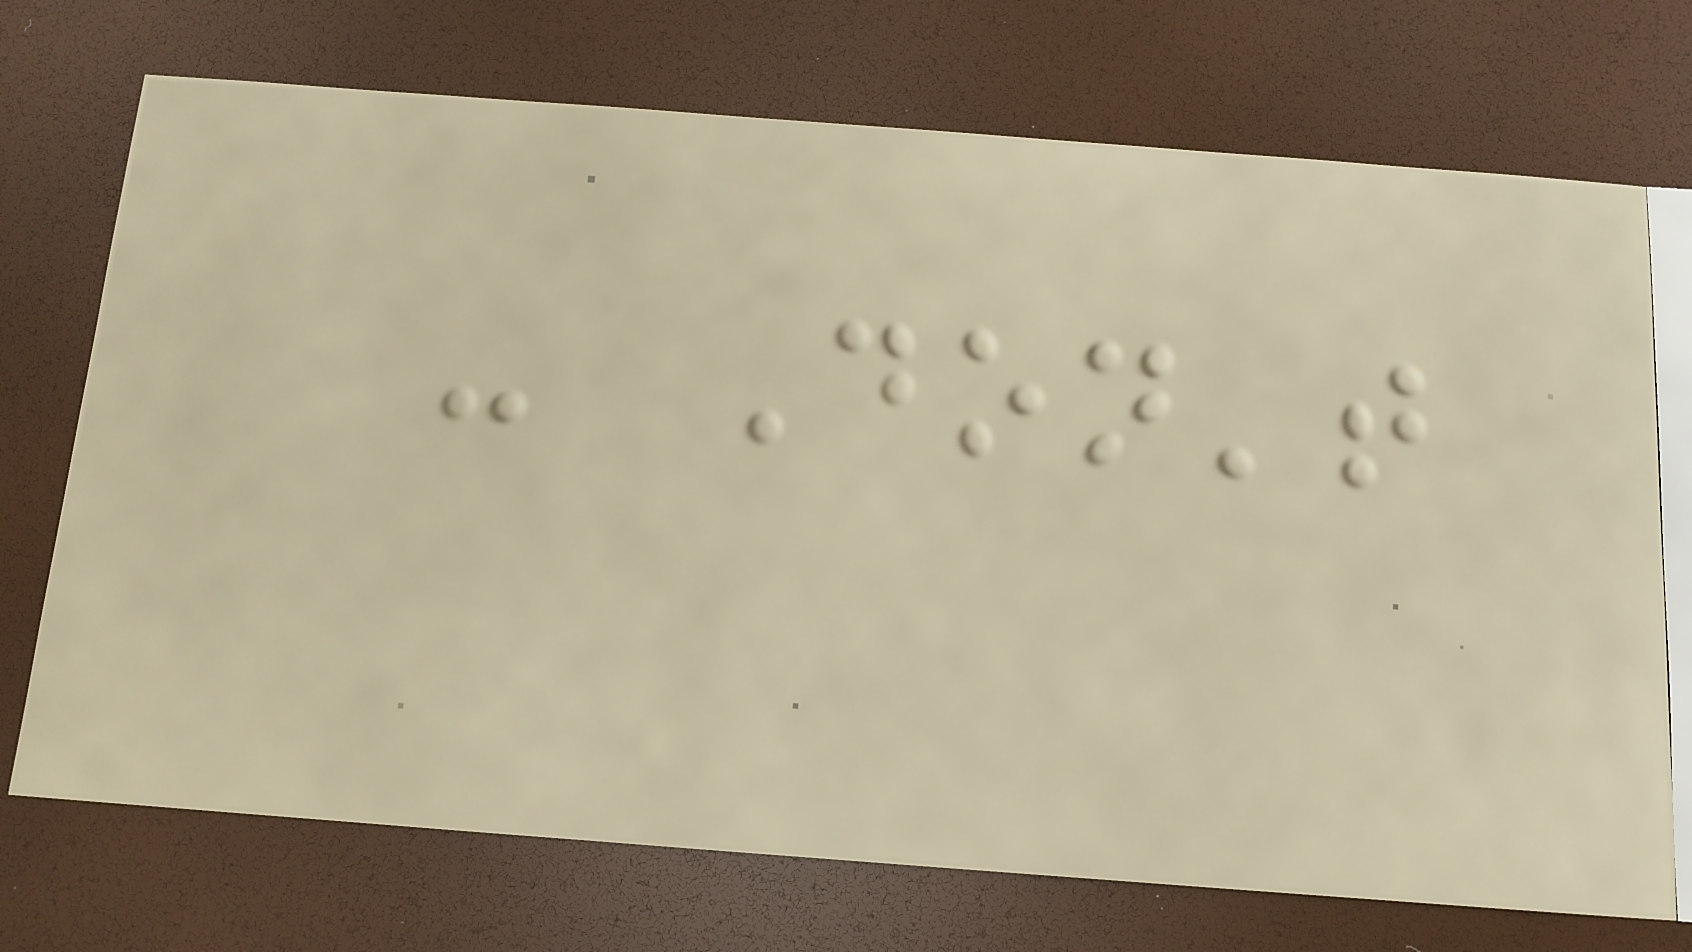- Don't
